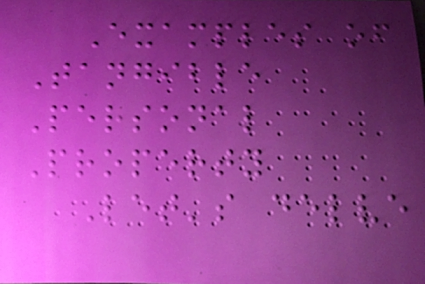Examples of
Tangible
Personal
Property
Let's delve
